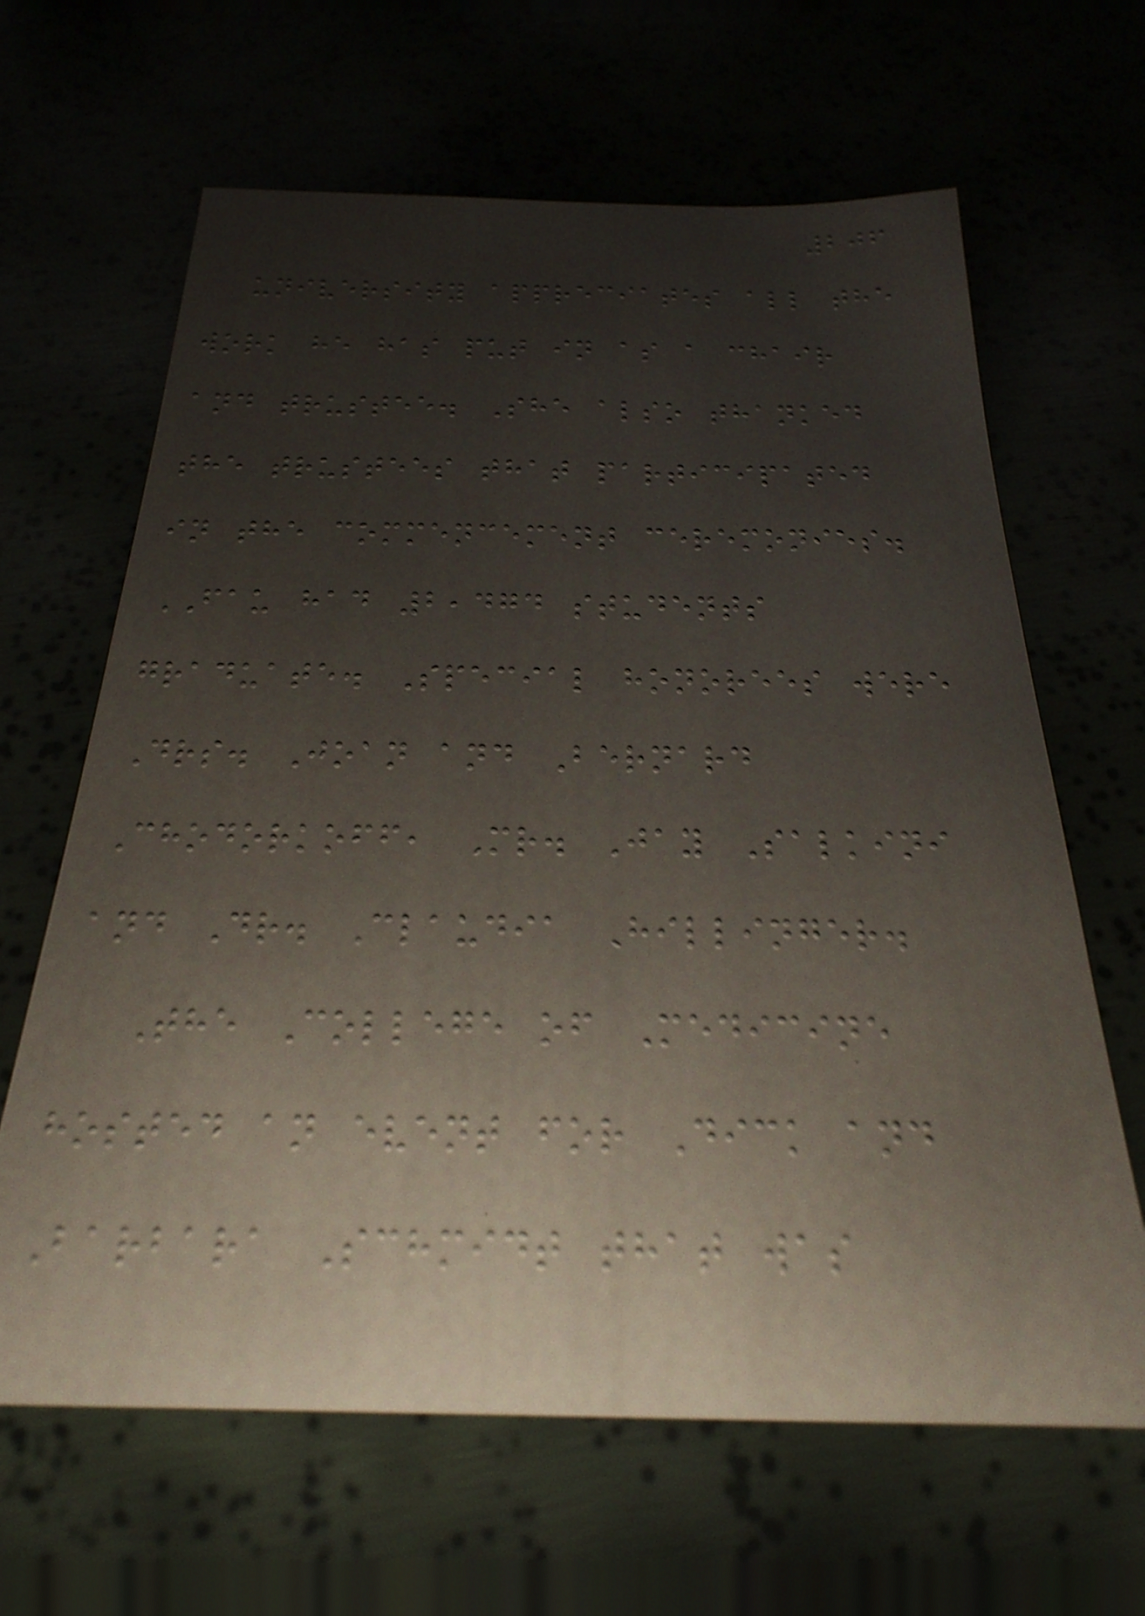206
university appreciates all the
work he has put in as a chair
and trustee. She also thanked
the trustees that participated
in the commencement ceremonies.
FAU had 2,474 students
graduate. Special honorees were
Drs. Joan and Bernard
Chodorkoff, Mr. Jay Salkini
and Dr. Claudia Hillinger.
The College of Medicine
hosted an event for Dick and
Barbara Schmidt that was
